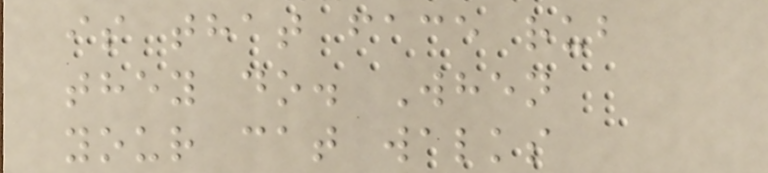is that face rub
they do. When
your cat walks
